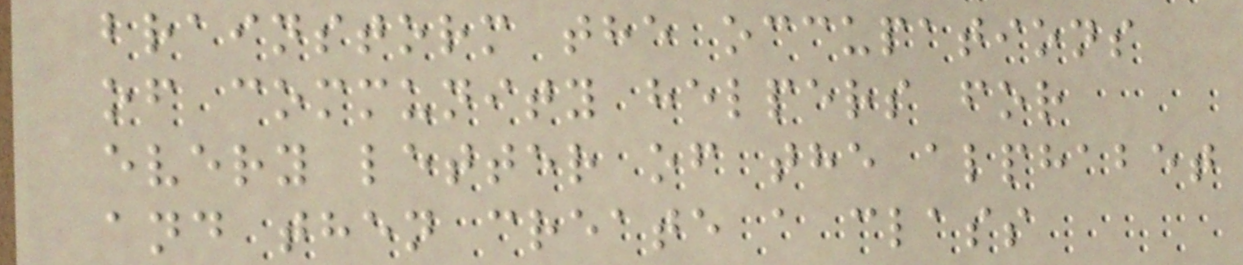brainstorm the occupations
of community helpers for
every letter of the alphabet
and then create a class
